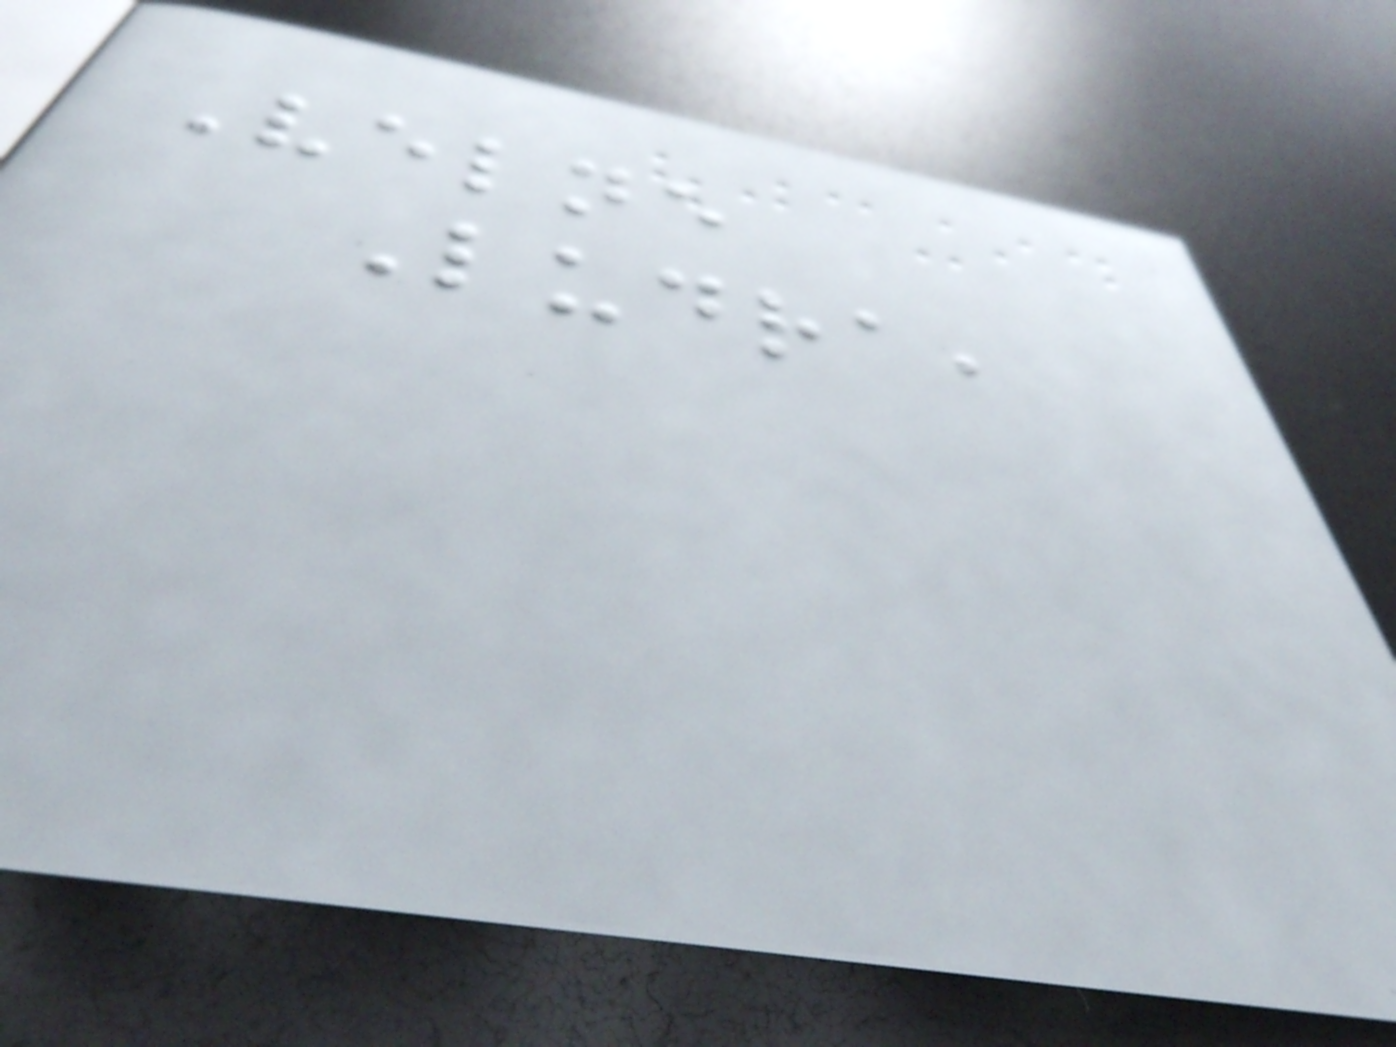Velne
Ludra,
